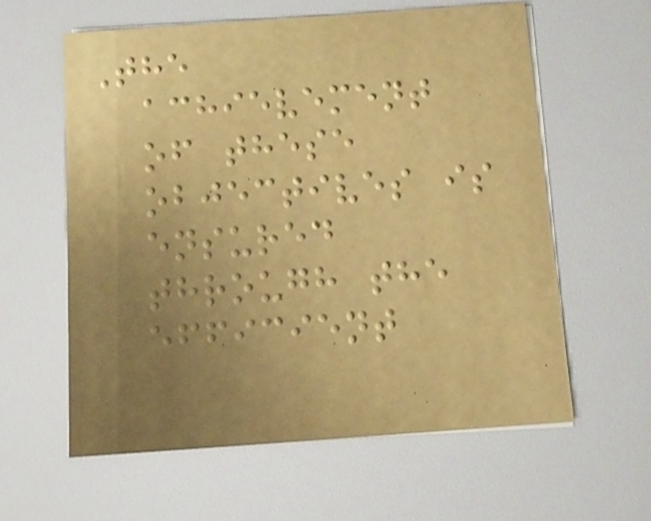The
achievement
of these
objectives is
ensured
through the
efficient
